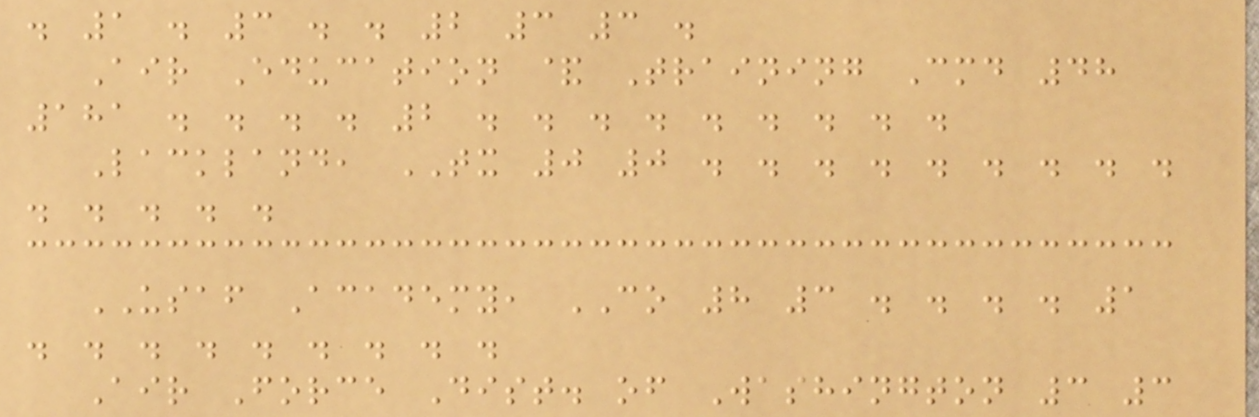. 1 . 3 . . 2 3 3 .
Air Education & Training Cmd 48
181 . . . . 2 . . . . . . . . .
Lackland, TX 0 0 . . . . . . . . .
. . . . .
USAF Academy, CO 8 3 . . . . 1
. . . . . . . . .
Air Force Dist. of Washington 3 3
